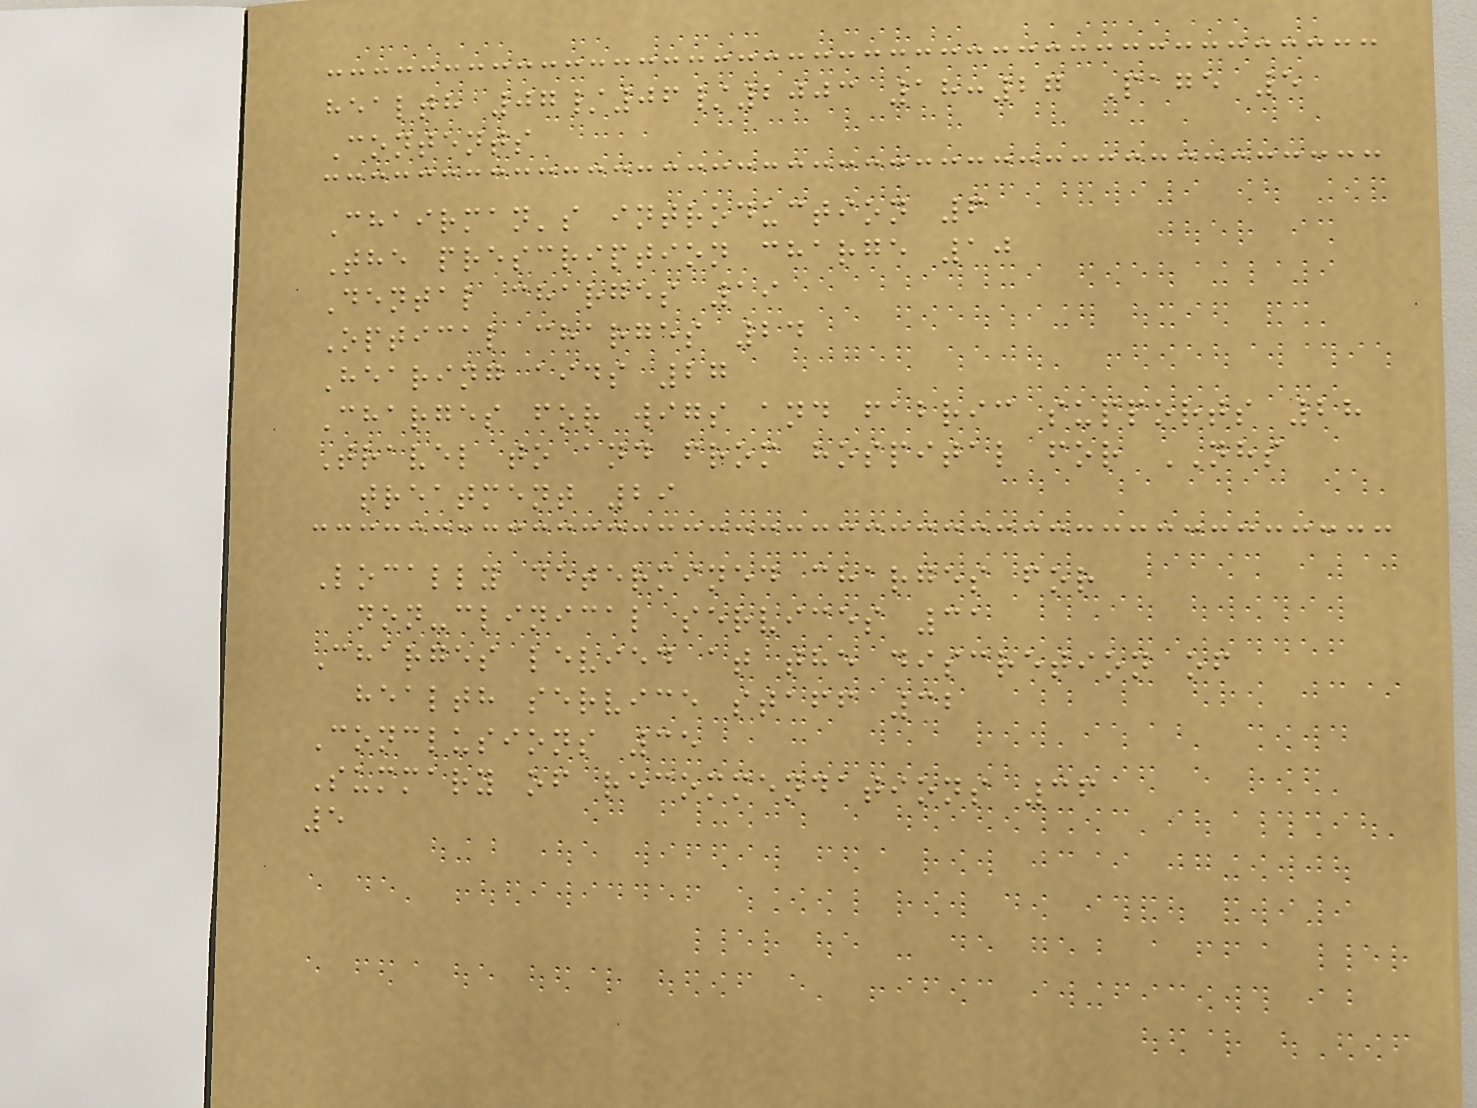health 07/06/2003 18:27 Page 5
Contents
Chairman's introduction 6
The prescription charge 10
Dental charges 19
Optical charges 24
Hearing aids 27
Charges for wigs and fabric supports 28
Travel to and from hospital for NHS
treatment 29
Locally determined charges for
non-clinical services 31
Charges levied at the discretion of
health service staff 32
Conclusions 35
Summary of recommendations 36
5
